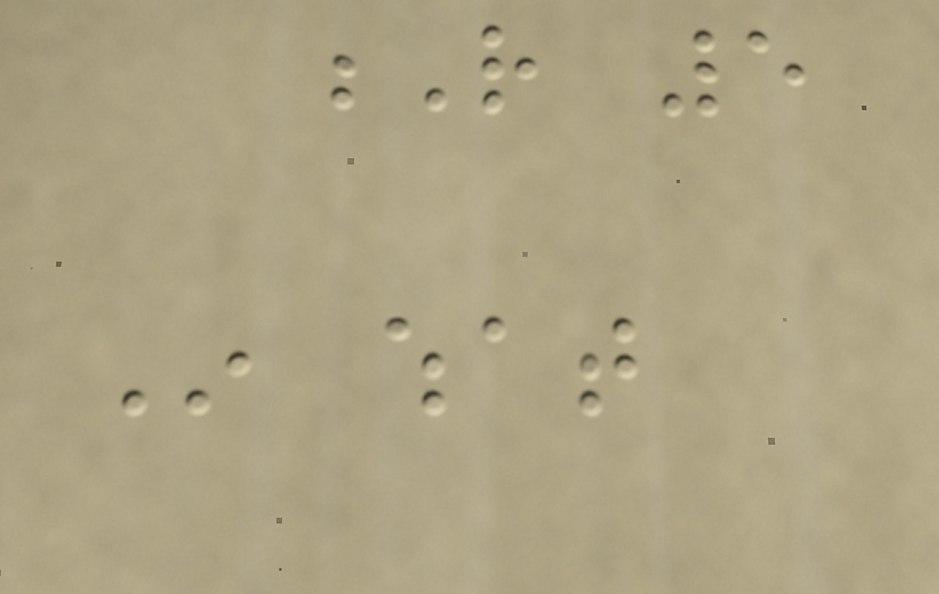R 5
In what
